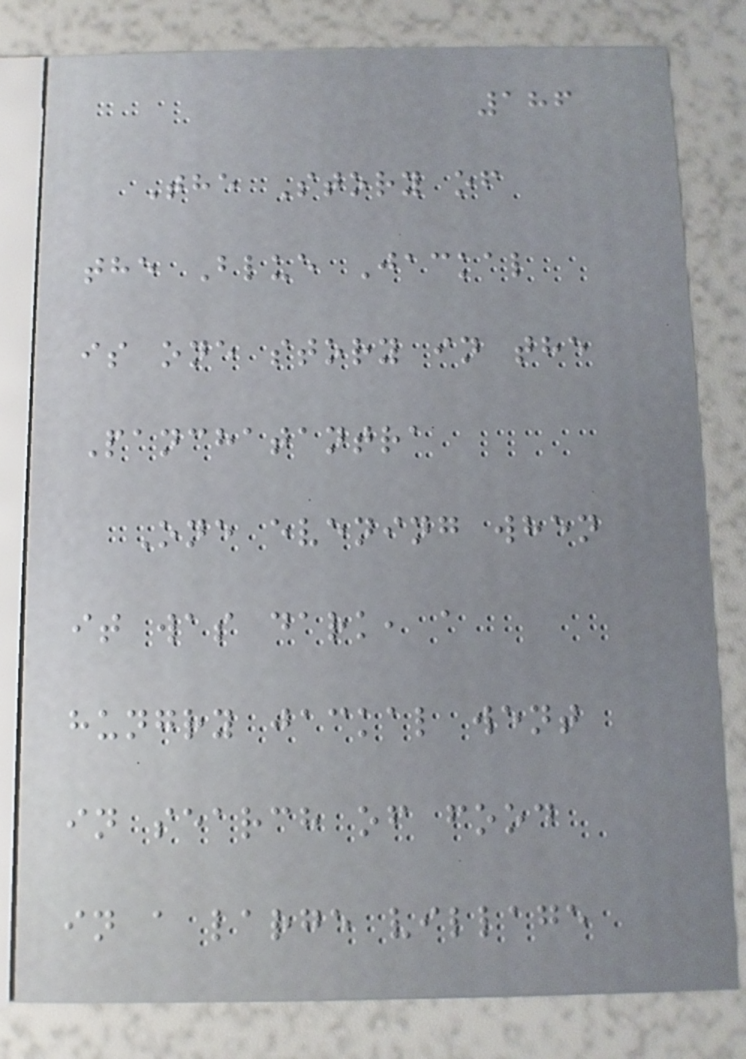186
The Story of
the Blue Jackal
is one story in the
Panchatantra
One evening when
it was dark, a
hungry jackal went
in search of food
in a large village
